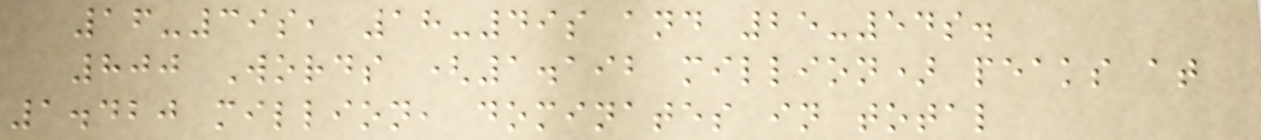16-39s, 18-49s and 25-54s.
800 Words (1.192 million) peaks at
1.420 million, dominates in total
